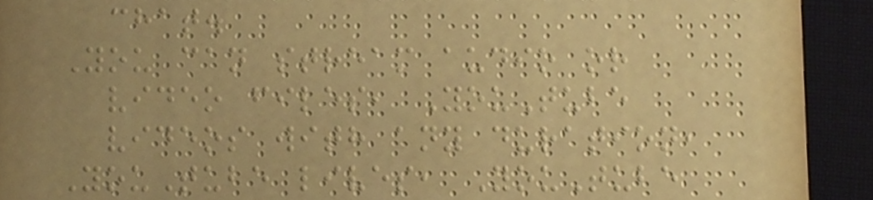chat.
You can stream audio or
video files, YouTube
videos with any duration,
YouTube lives, YouTube
